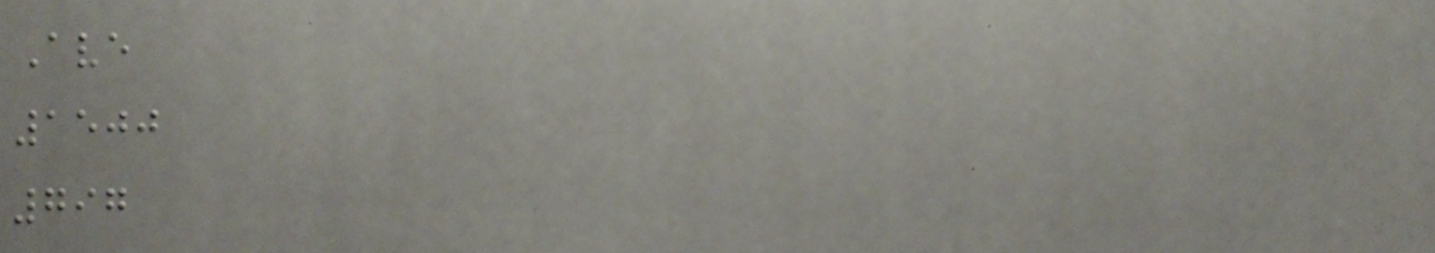Ave
1500
797
